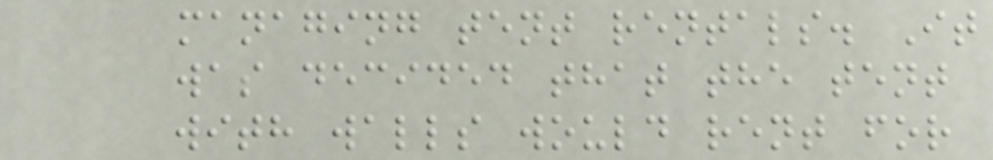managing tent rentals. It
was decided that the tent
with walls would rent for
